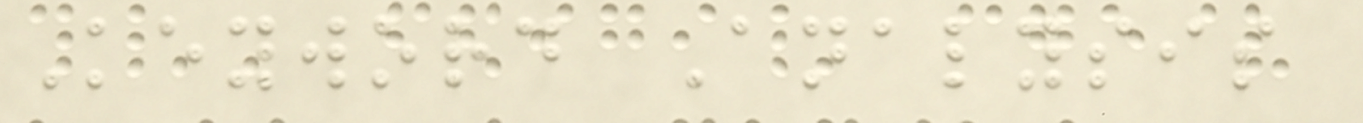Keyword Analysis
